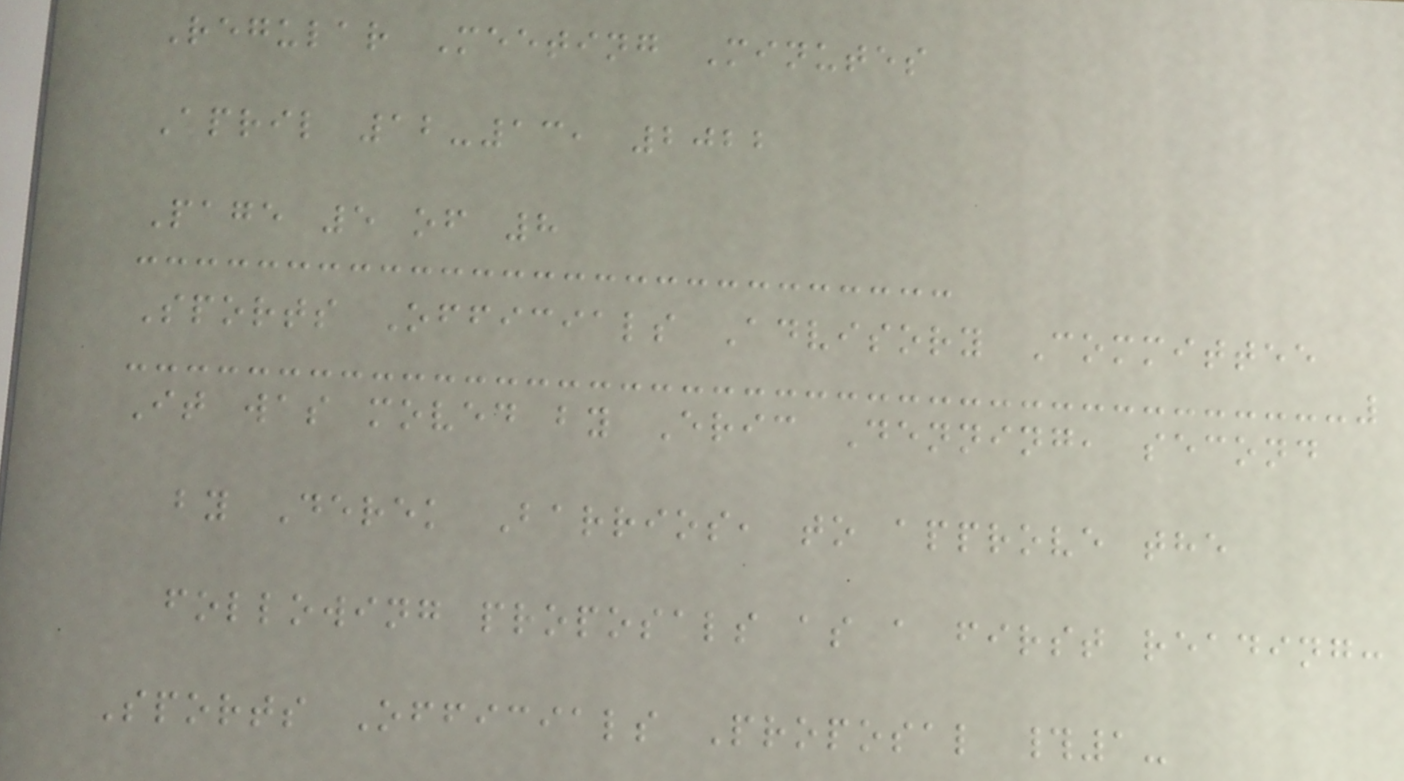Regular Meeting Minutes
April 12-13, 2022
Page 5 of 8
Sports Officials Advisory Committee
It was moved by Eric Denning, second
by Derek Barrios, to approve the
following proposals as a first reading:
Sports Officials Proposal #1-
